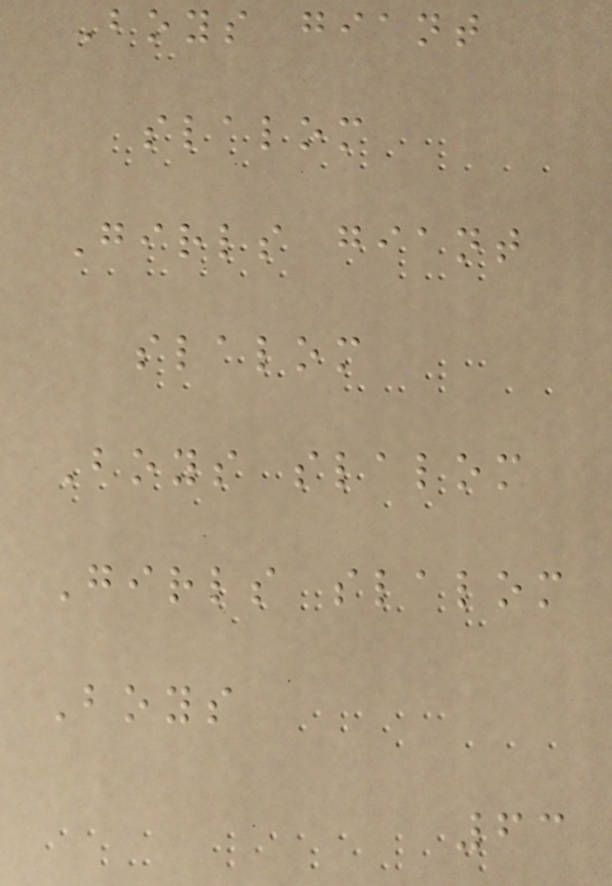Boys giant
slalom
Girls giant
slalom
Boys slalom
Girls slalom
Boys
63
